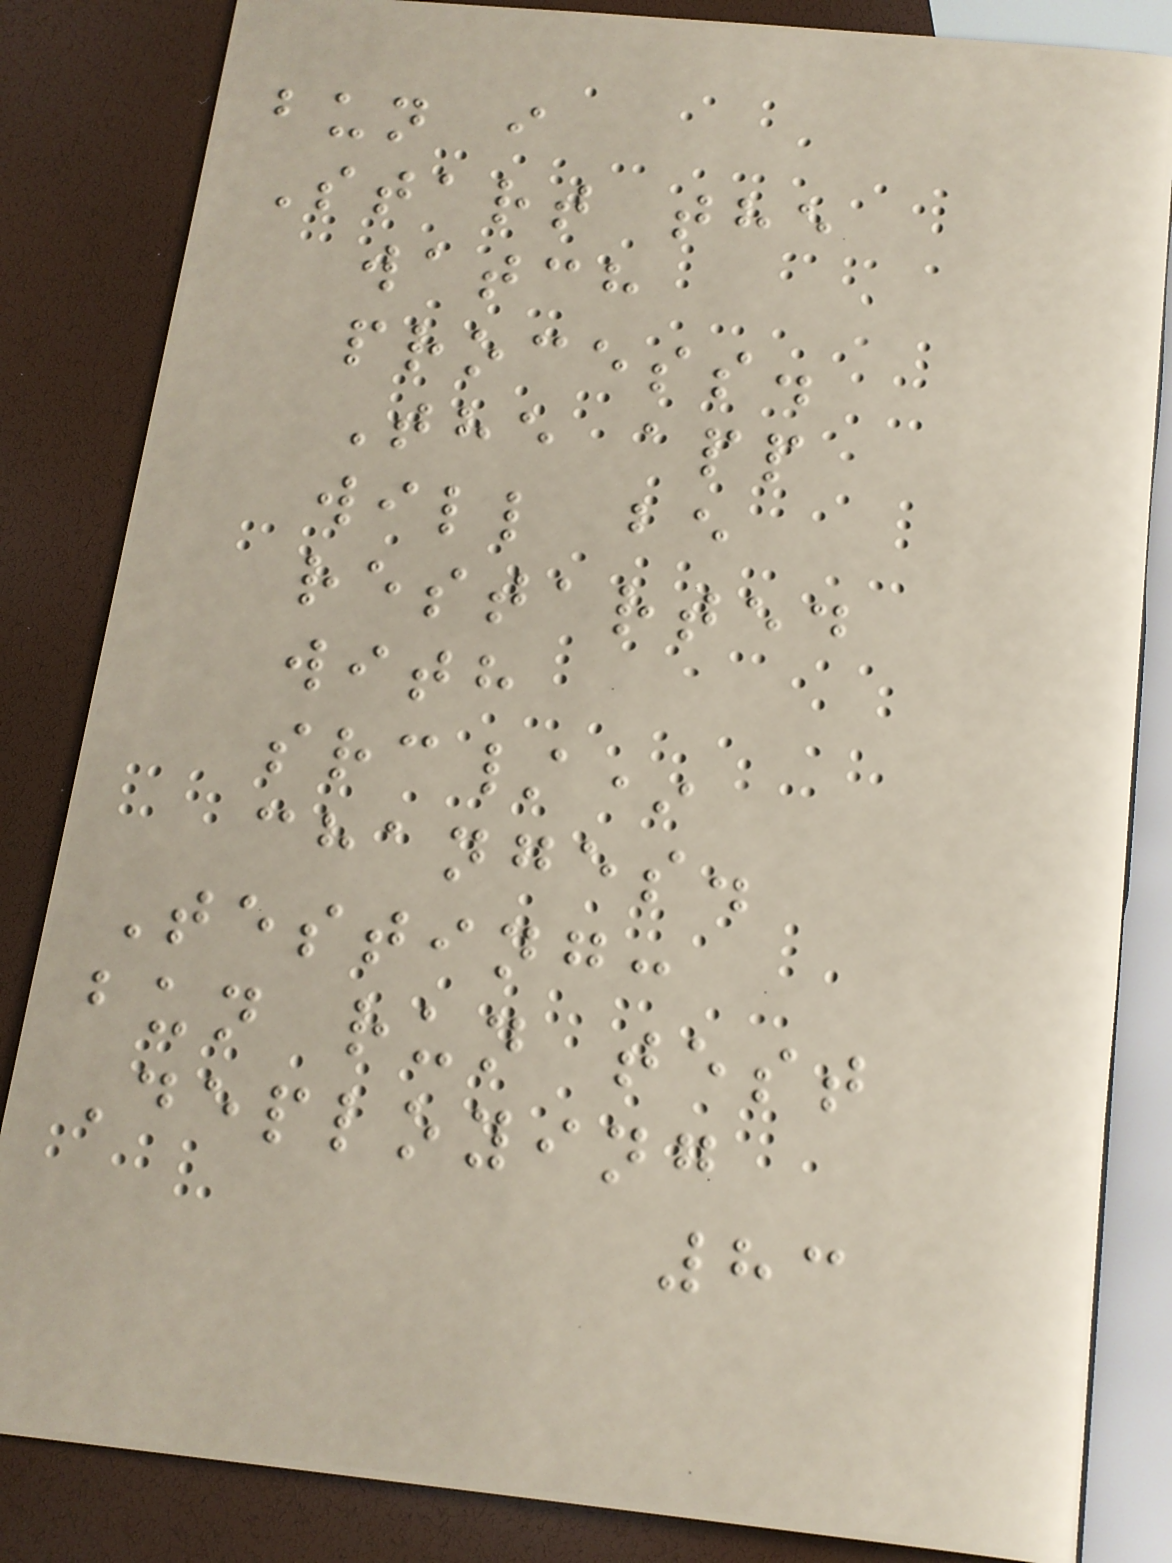bun i
Start the
watch
process.
The app
will be
restarted
with
src/*
changes.
Testing:
bun run test
Deploying
83
